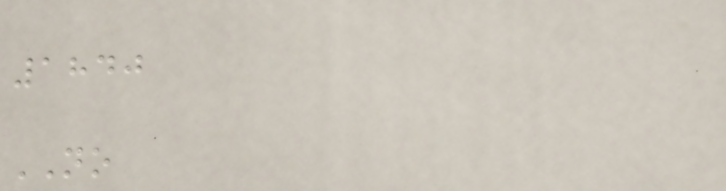1840
NO
